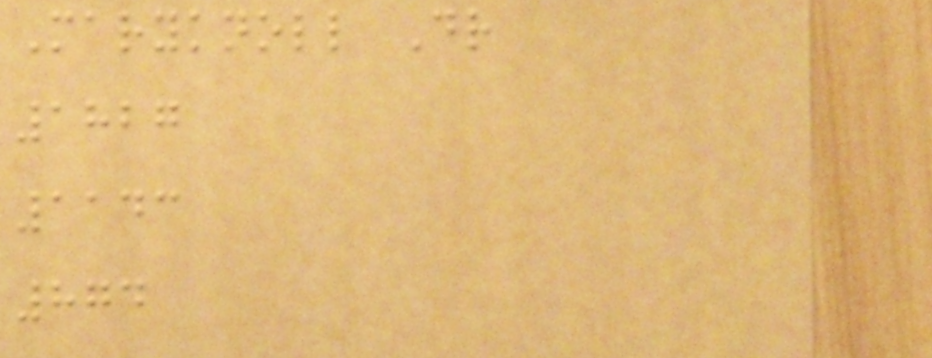Maryknoll Dr
1827
1143
874
